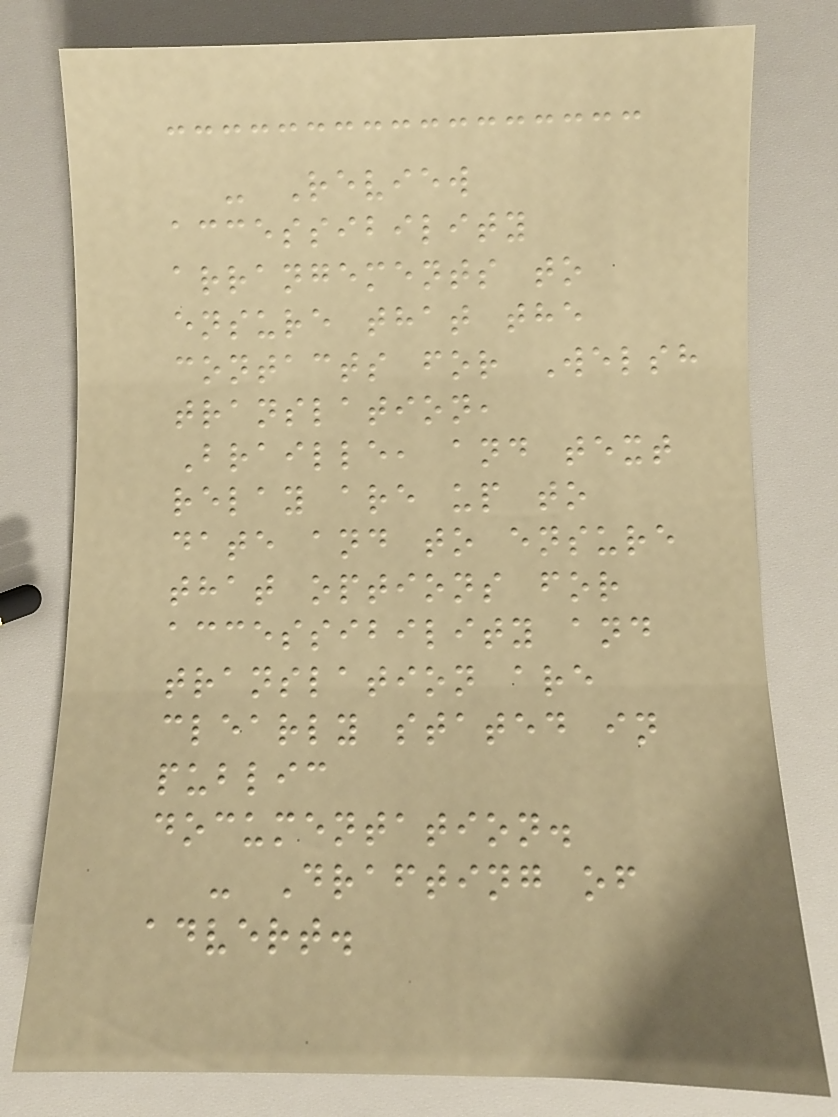- Review
accessibility
arrangements to
ensure that the
contacts for Welsh
translation,
Braille, and text
relay are up to
date and to ensure
that options for
accessibility and
translation are
clearly stated in
public
documentation.
- Drafting of
advert.
